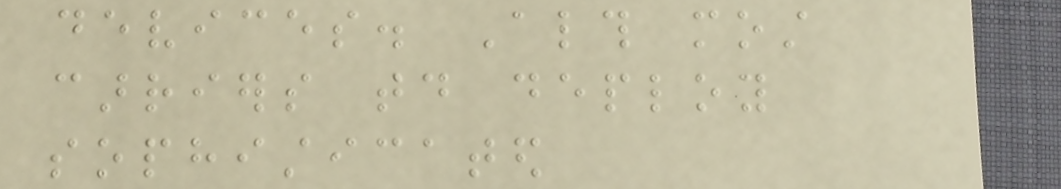devices. Although most
carriers today deploy
sophisticated
